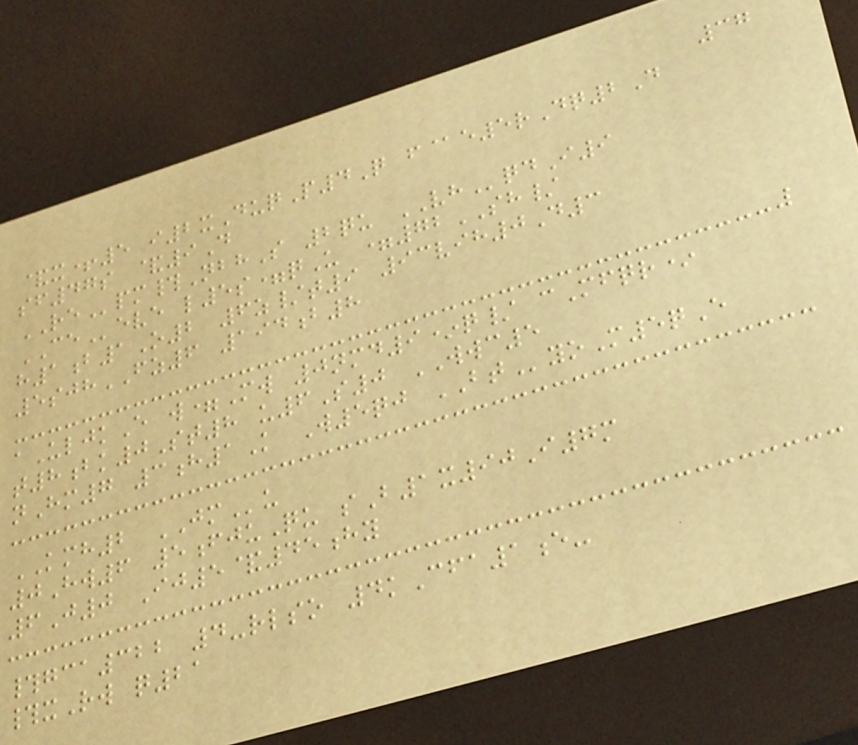37
&x+5 i2xDuqP4Q f@e5rDq2D
sf47s &9D
REpm#NbhS 2qu VHqdI9
CEeve l5s=qU =72SH/
h1b1O2 6z/t9 93vih0D3
5sjhFZ6 194b8
aUljkE w=Mw 0nmd9*q/ cMfqr*
t8bk0St8 u6S0 WWC5
nHm7 3h1K W5qj BTyoM5qE
KMH2 JMu
0Hw6 5fjuQu sB1x90I7m
6J0 Ij5&45hy
#gca322 4-rlso 4kCfa1e-
#xRw q21
